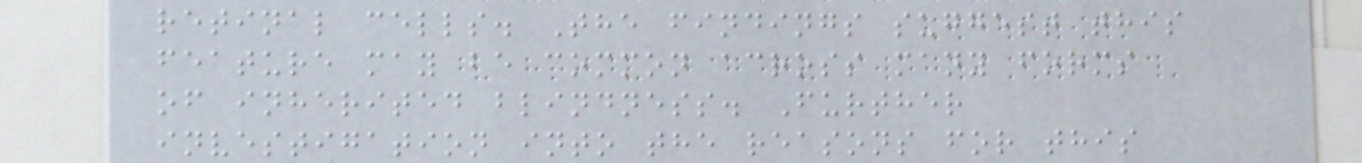retinal cells. The findings suggest this
feature may be common across many forms
of inherited blindness. Further
investigation into the reasons for this
